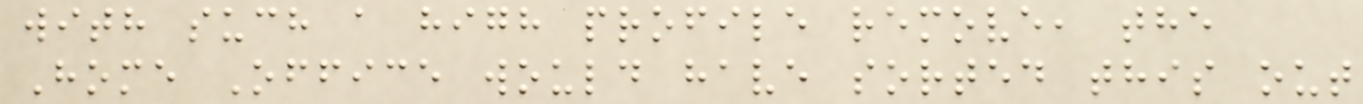with such a high profile remove, the
Home Office would have sorted this out
